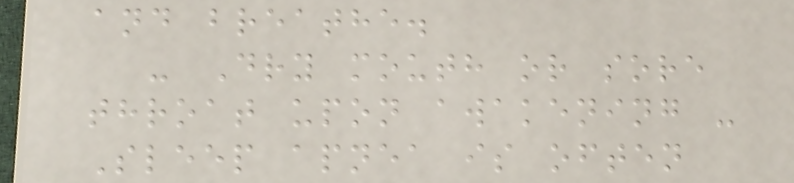and breathe.
- Dry mouth or sore
throat upon awakening -
Sleep apnea is often
